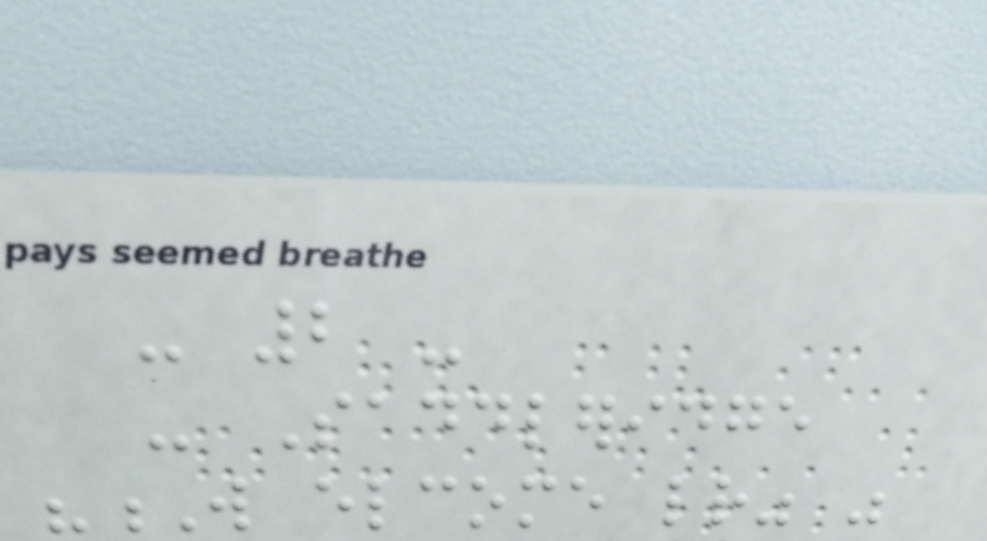- 2 -
- Saddleridge
"W elcome letter" was
